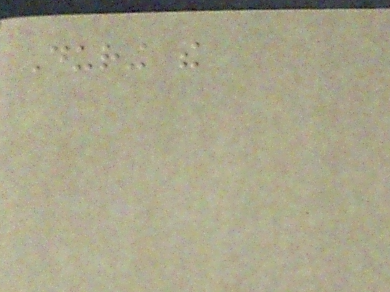During the
